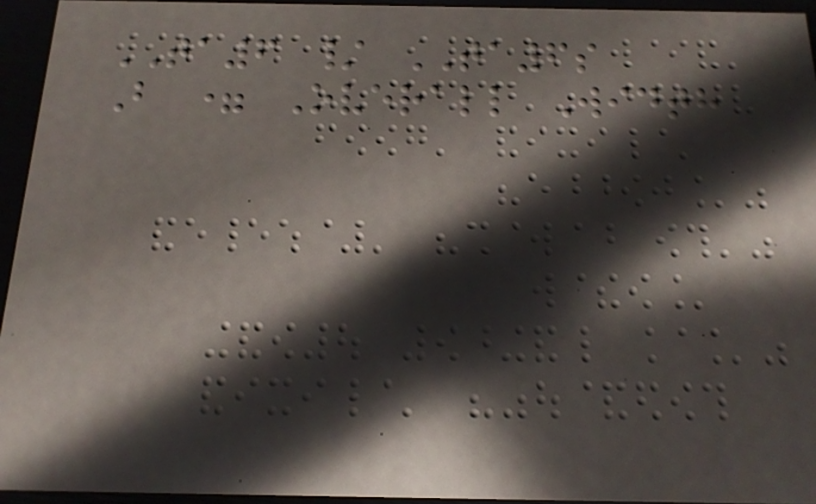TA6 / TA6s
B = Overall Width
